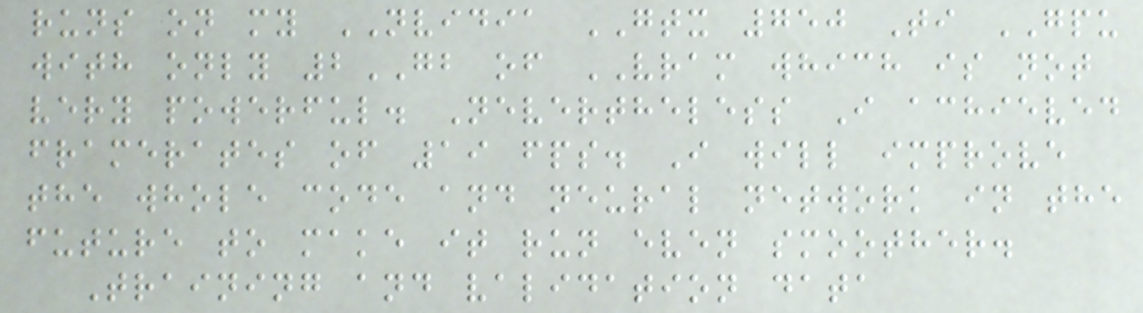runs on my NVIDIA GTX 750 Ti GPU
with only 2GB of VRAM which is not
very powerful. Nevertheless I achieved
framerates of 19 fps. I will improve
the whole code and neural network in the
future to make it run even smoother.
Training and validation data
